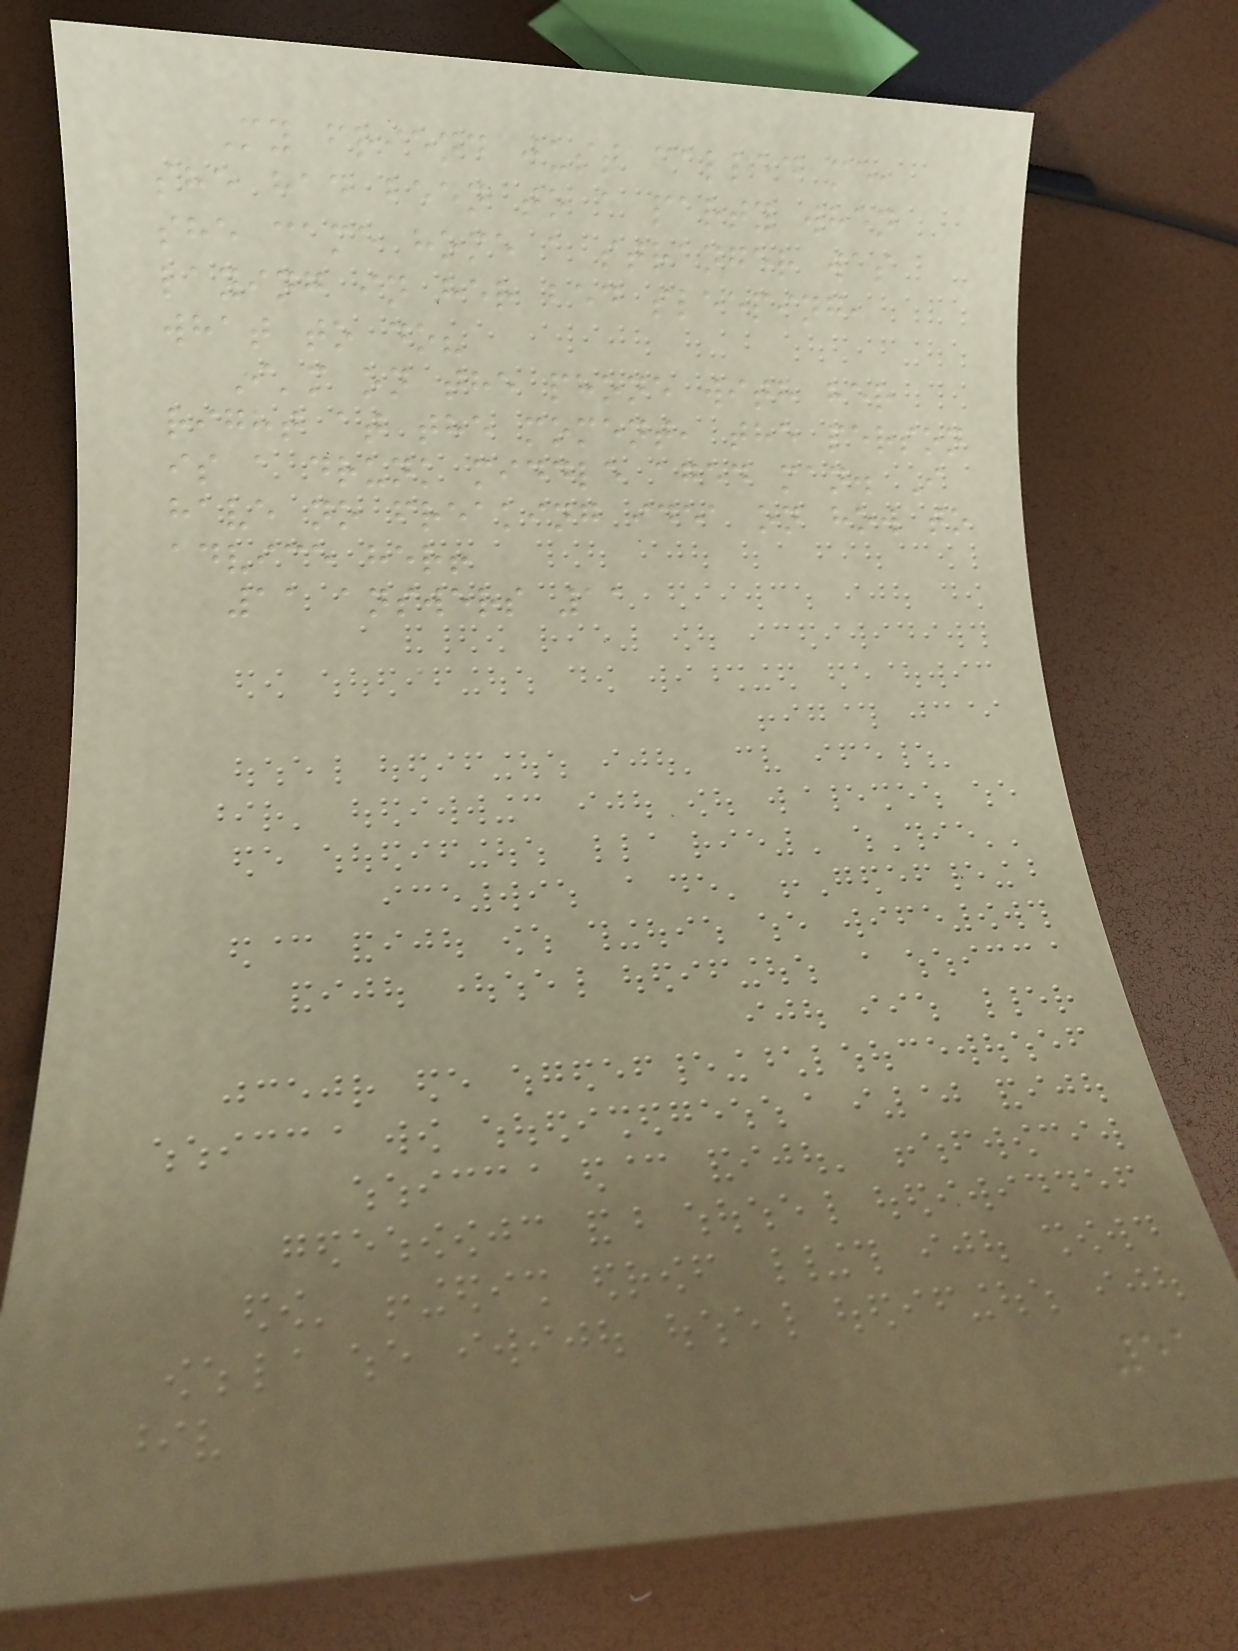My friend just called me,
she had been to a party when
she came home a stranger was
laying in her bed sleeping,
what to do?
I'm on the phone with her
right at the moment, the person
is a drunk middle aged man. I
have no freaking idea on how to
advice her!
11 answers 11
51
